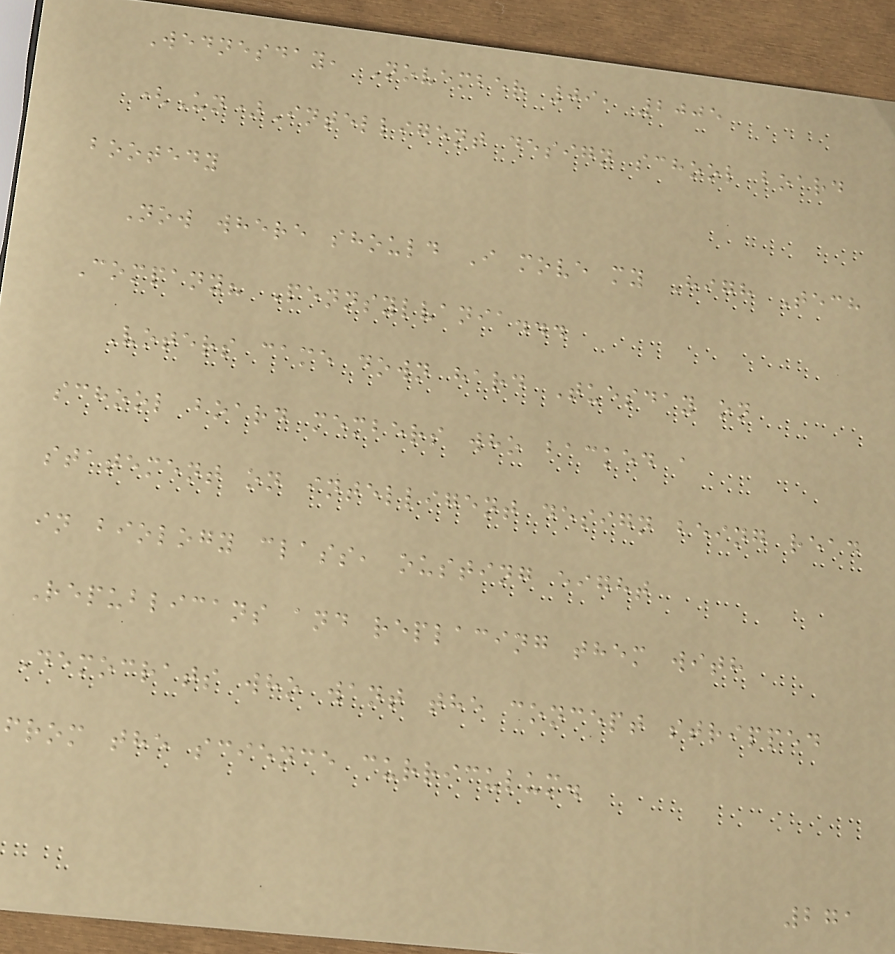Wednesday, November 09, 2005
(Un)Intelligent design school board
bootedy
Now where should I move my High Tech
Company? Pennsylvania...
Voters came down hard Tuesday on
school board members who backed a
statement on intelligent design being read
in biology class, ousting eight
Republicans and replacing them with
Democrats who want the concept stripped
from the science curriculum.
271
